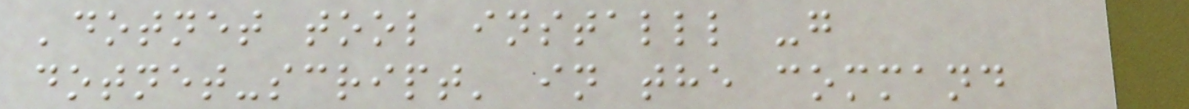'dotnet tool installl -g
dotnet-script' in the command
